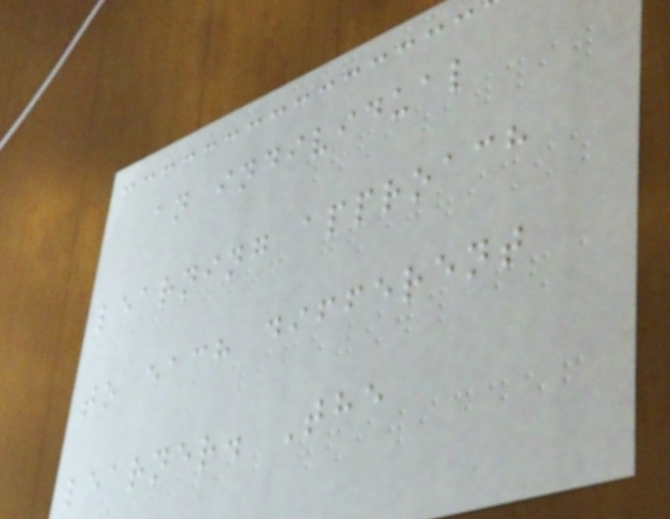an individual
learning approach
to each different
learner. The
